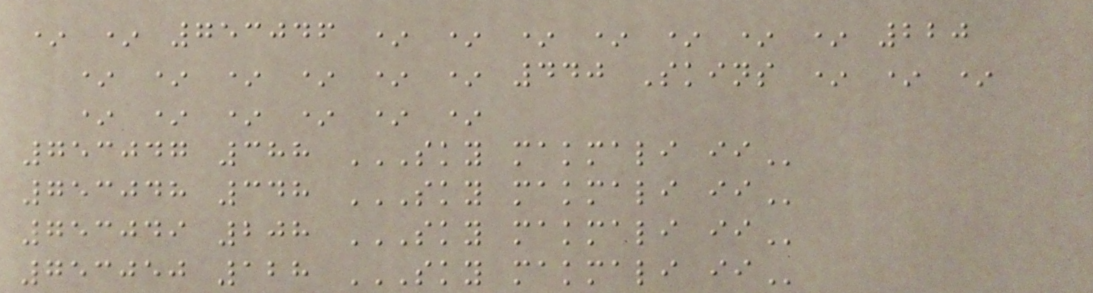* * 753046 * * * * * * * 220
* * * * * * 440 Skins * * *
* * * * * *
753047 388 SKY MAKMALI II
753048 348 SKY MAKMALI II
753049 208 SKY MAKMALI II
753050 128 SKY MAKMALI II
